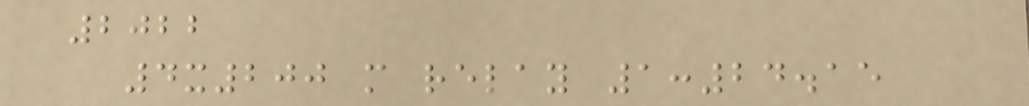2022
4x200 m relay 1:24.15
